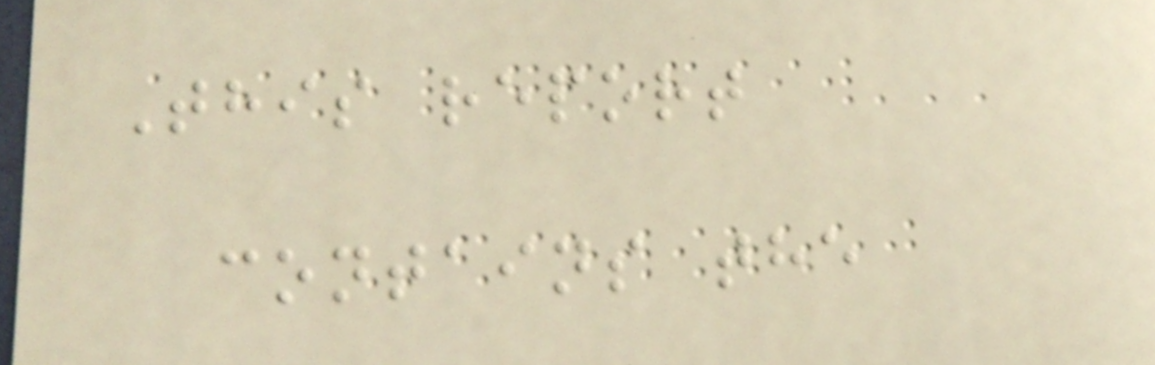This report
contains the
